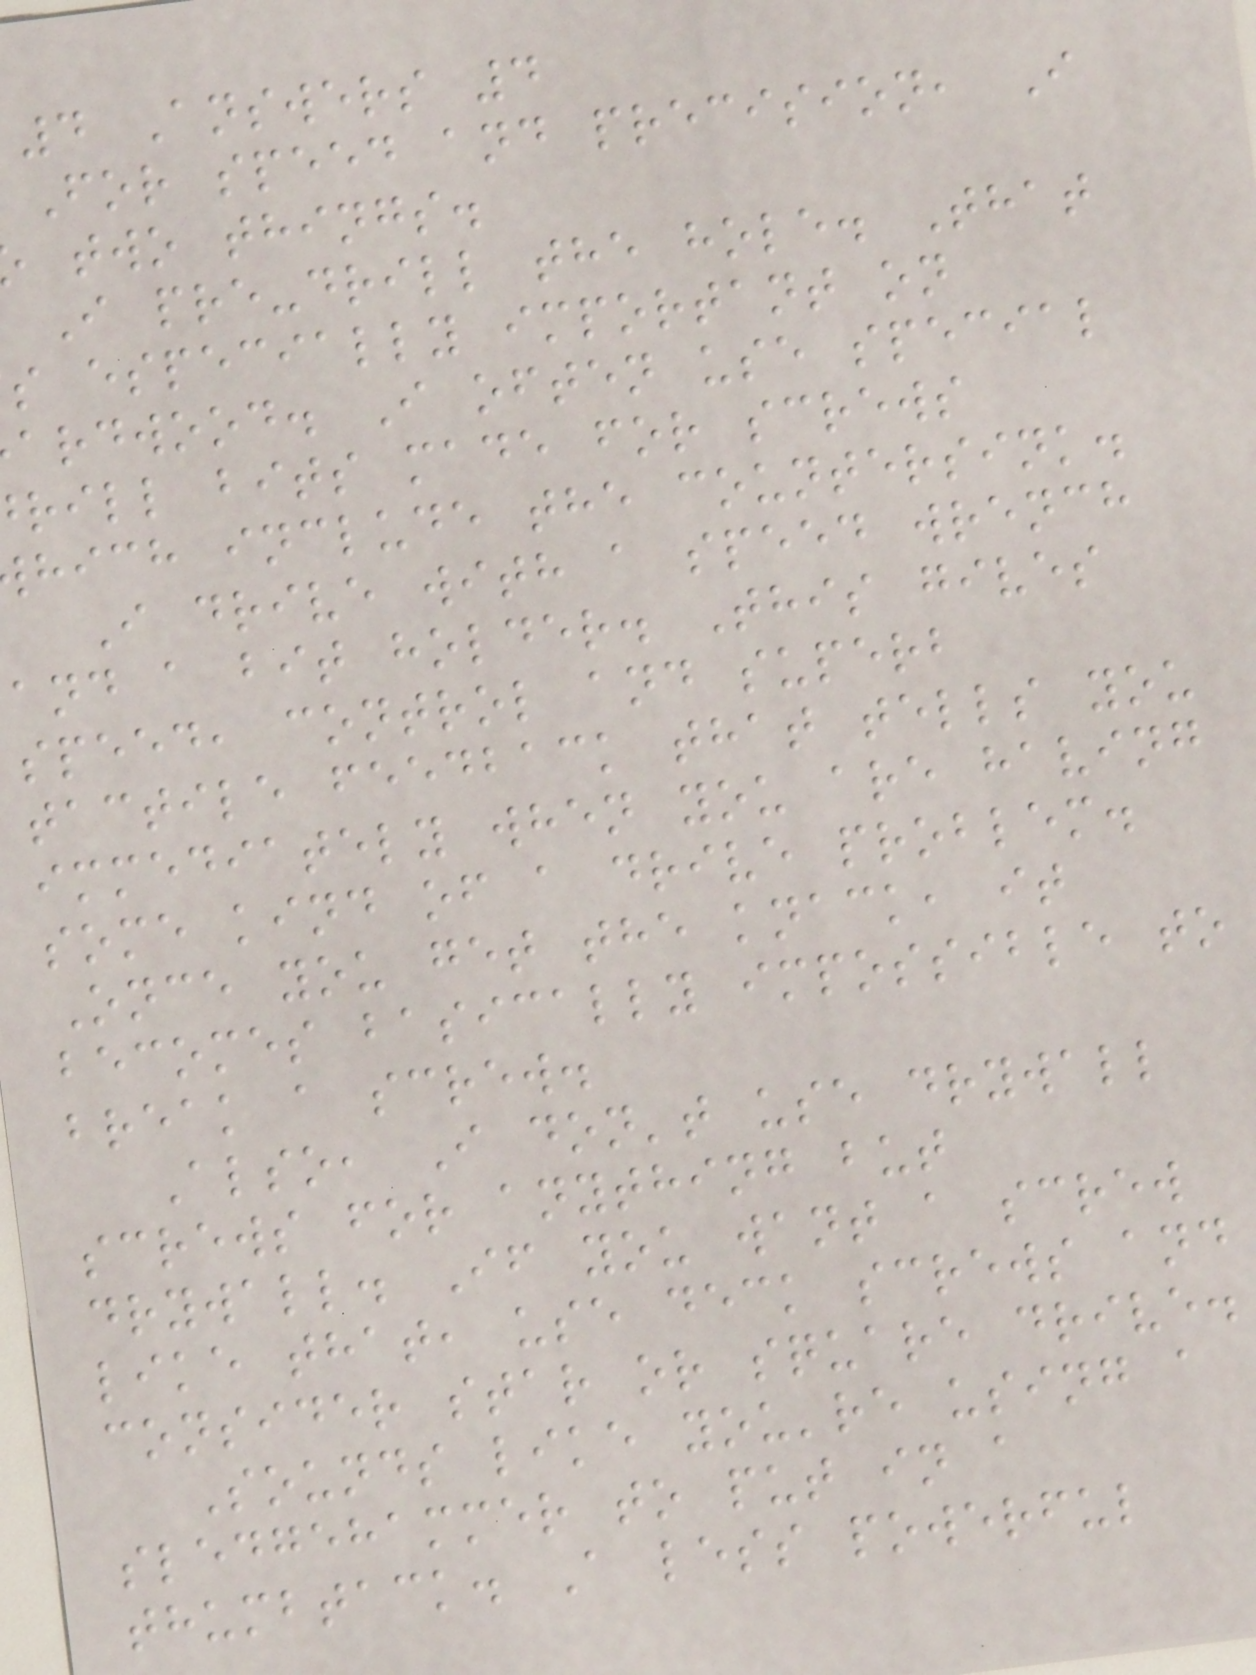4 Answers 4
For speed and precision, I
two things.
I pre-drill the hole. That
s especially important on
ardwood. I often use special
rill bits made for screws
hich include the countersink.
I drive with a speed wrench
and a bit holder. This gives
speed, control and superb
tactile feedback that tells you
immediately when you are having
some kind of a drive problem.
Once you get the knack, it
becomes basically impossible to
break a screw.
Also, I don't use drywall
screws for anything but
drywall. If you want a screw
like that, use deck screws and
consider star or square drive.
Sounds like you're using a
sledgehammer to put in a
thumbtack. A less powerful
